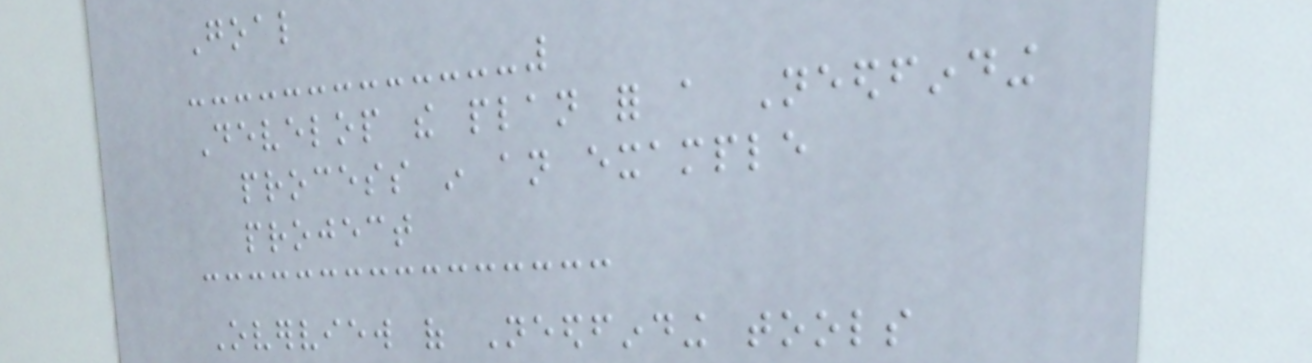Goal
Develop the plan for a Needfinding
process in an example
project
Overview of Needfinding tools
